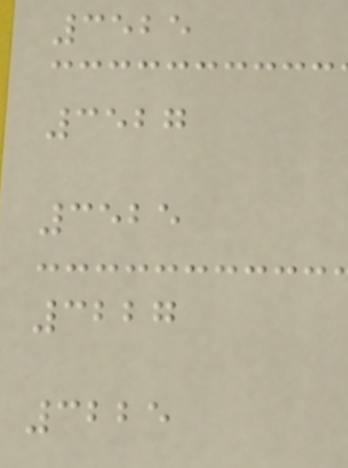3525
3527
3525
3227
3225
